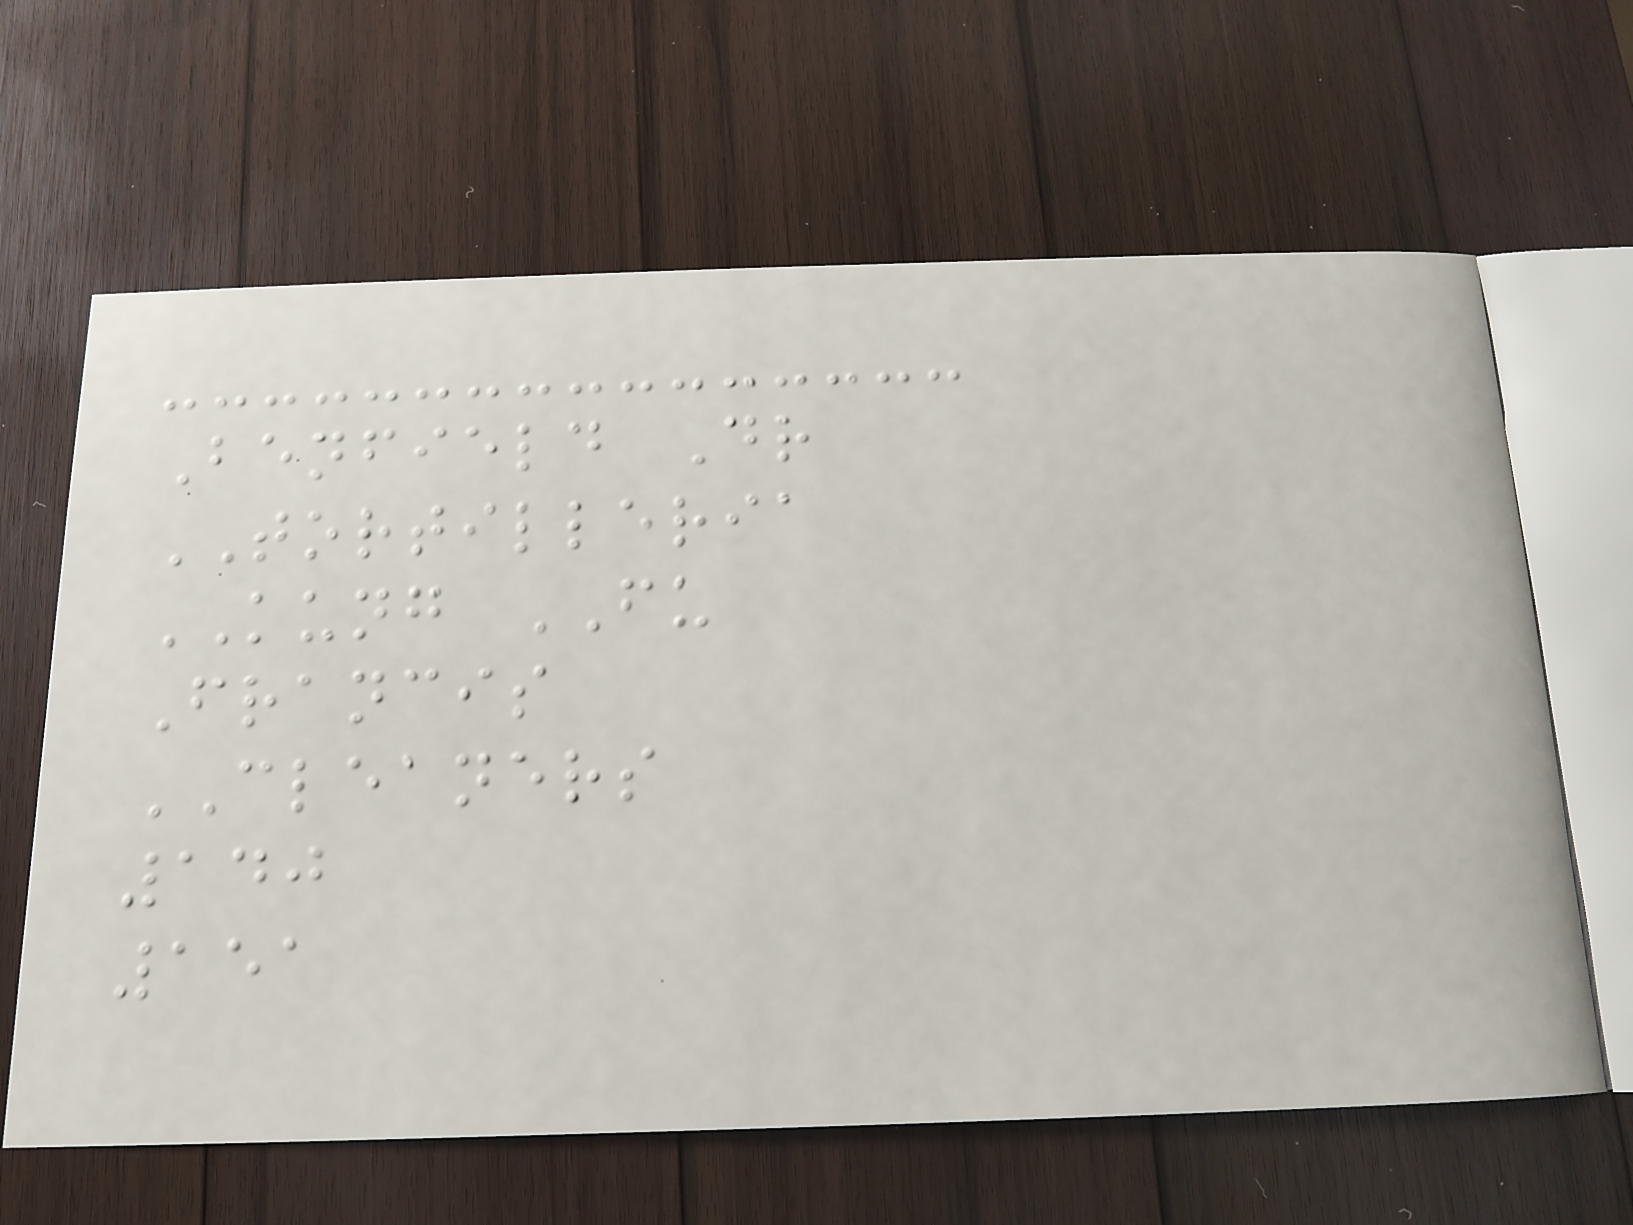Benfield Dr
TORTILLERIA
KUNG FU
Francis
CLEANERS
140
151
